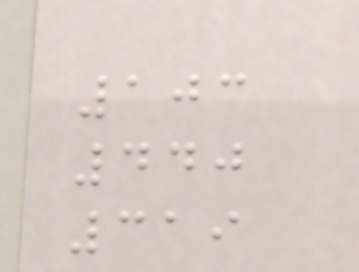103
440
319
